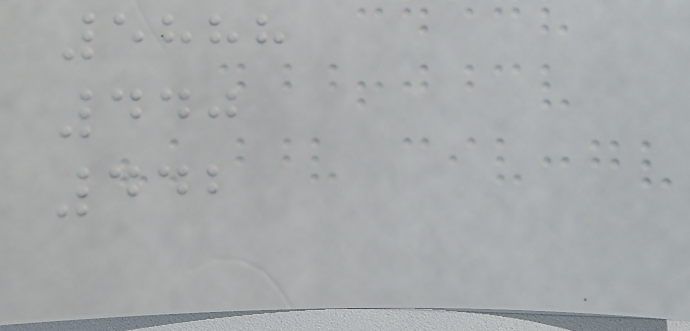5888
440
442
